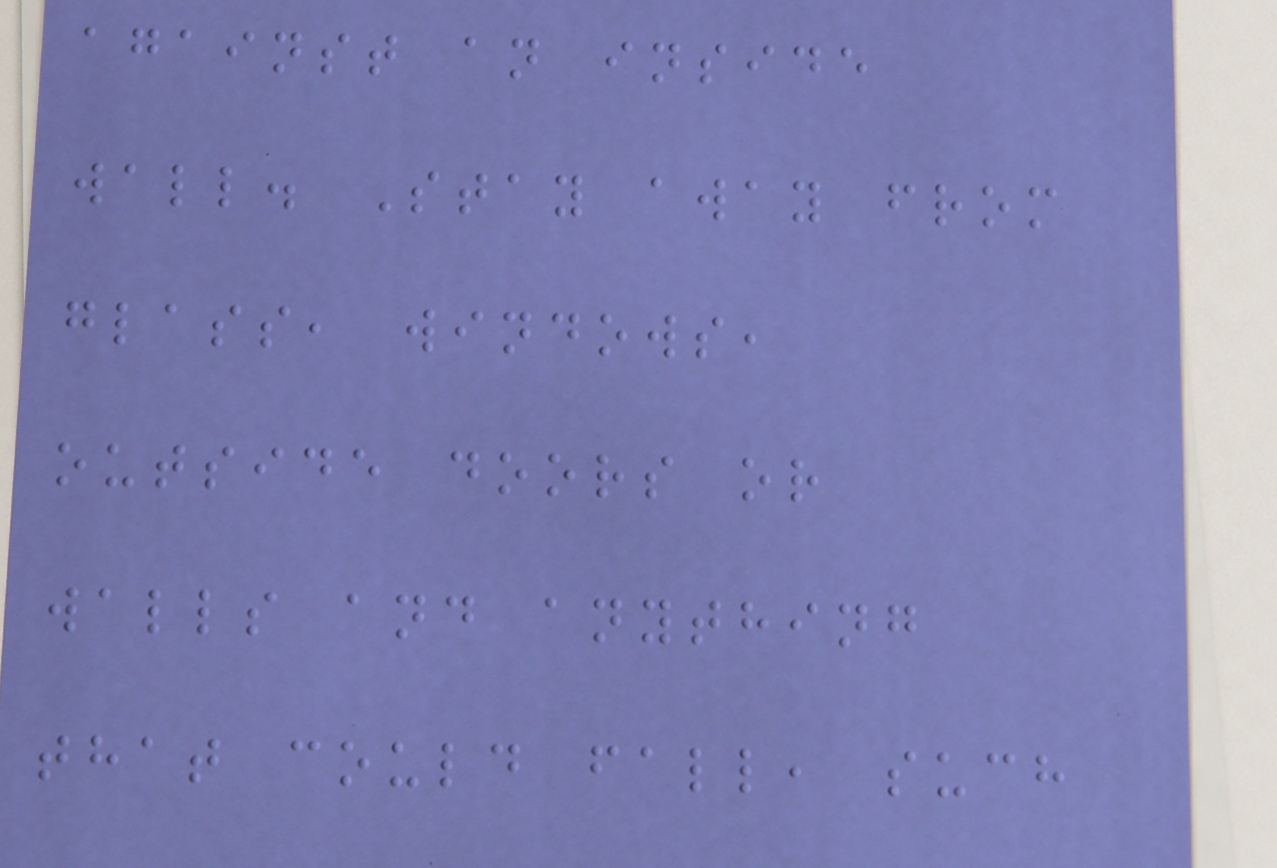against an inside
wall. Stay away from
glass, windows,
outside doors or
walls and anything
that could fall, such
